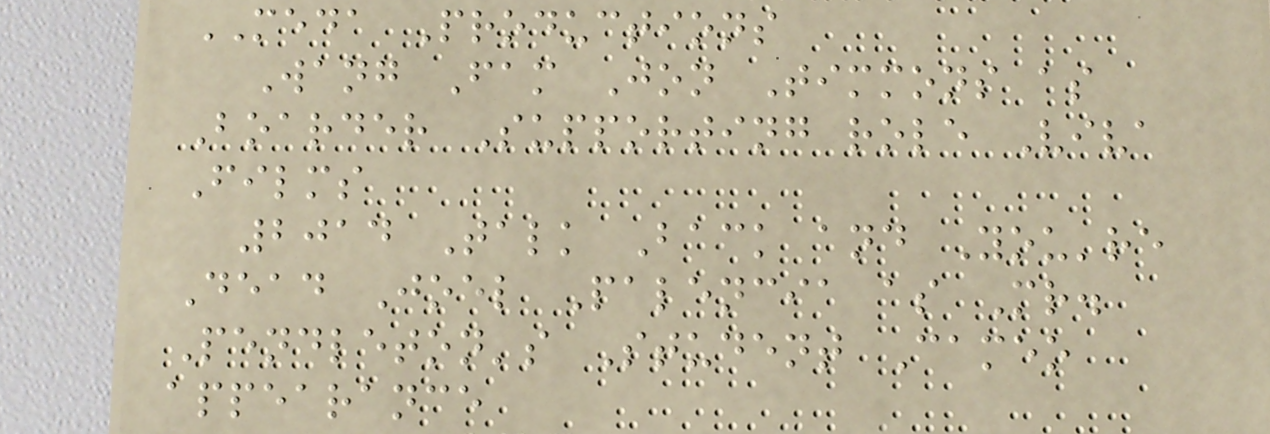MEDA Productions
Wang Fam Jon Timmons as
Boarder Supporting role Viva
Films
2014 Talk Back and You're
Dead Joel Palencia as Mr.
Pendleton's Student Cameo
appearance
